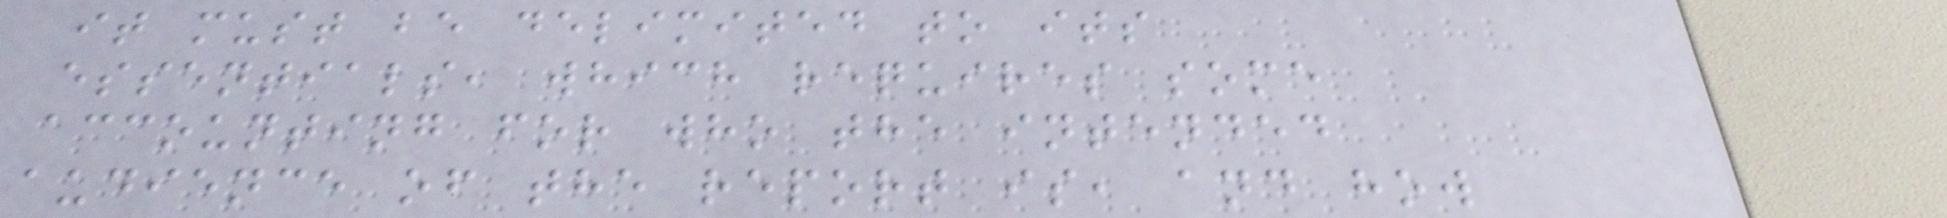it must be delimited to its
essentials, which requires some
accounting for who the intended
audience of the report is, and how
